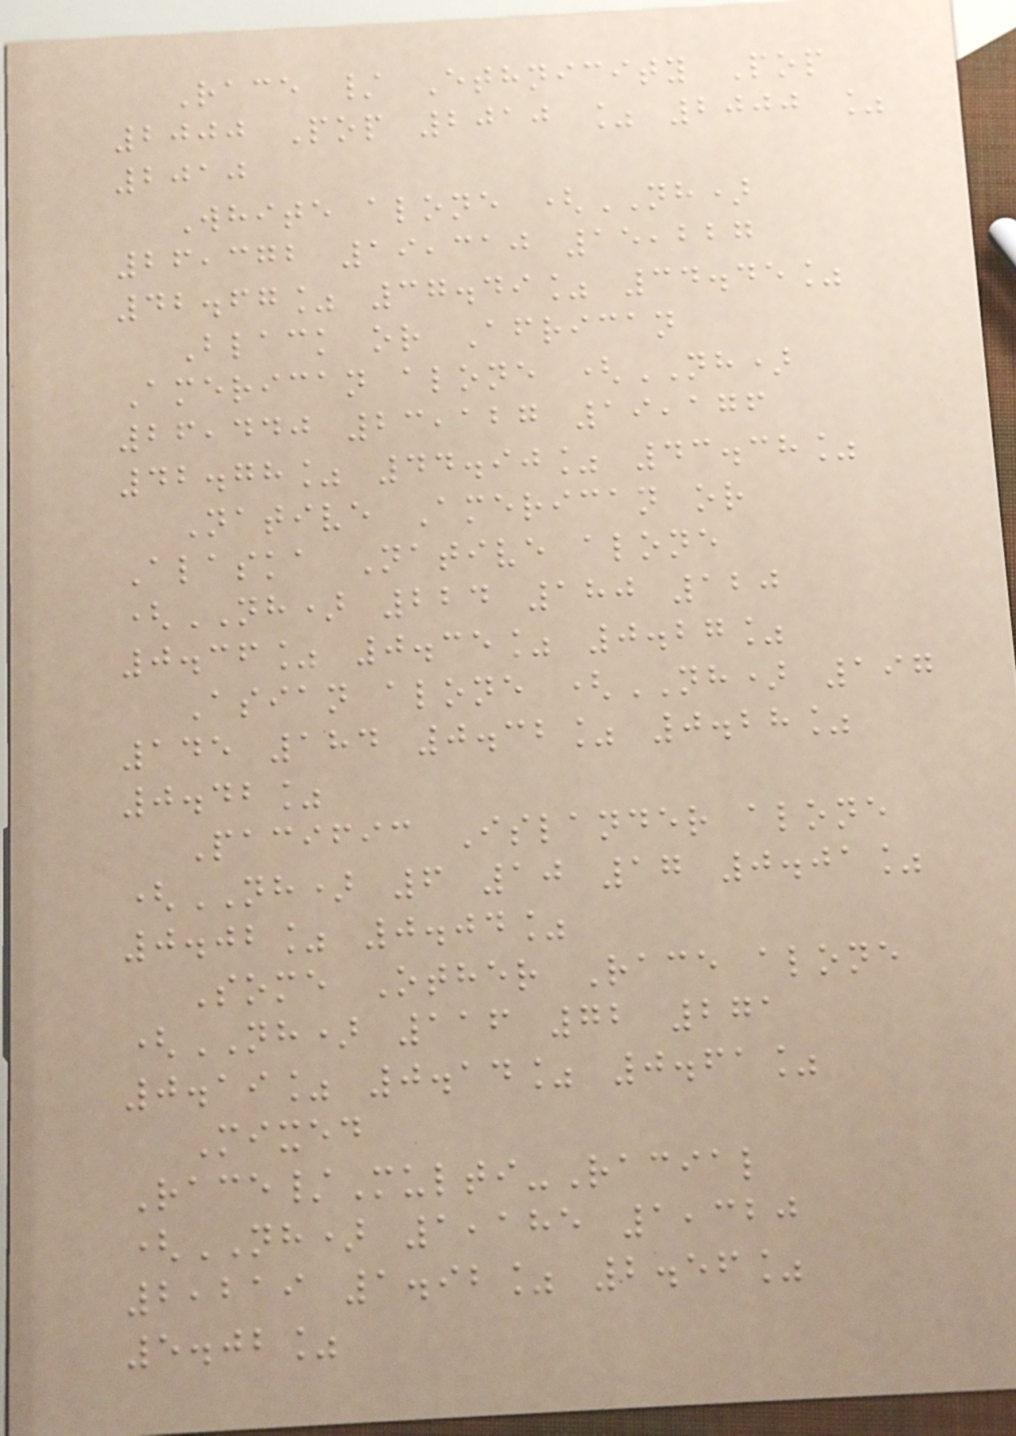Race / Ethnicity Pop
2000 Pop 2010 % 2000 %
2010
White alone (NH)
26,372 19,310 15,227
42.67% 37.49% 34.45%
Black or African
American alone (NH)
26,440 23,127 19,176
42.78% 44.90% 43.38%
Native American or
Alaska Native alone
(NH) 224 180 120
0.36% 0.35% 0.27%
Asian alone (NH) 197
145 184 0.32% 0.28%
0.42%
Pacific Islander alone
(NH) 6 10 17 0.01%
0.02% 0.04%
Some Other Race alone
(NH) 116 72 271
0.19% 0.14% 0.61%
Mixed
Race/Multi-Racial
(NH) 1,185 1,320
2,219 1.92% 2.56%
5.02%
